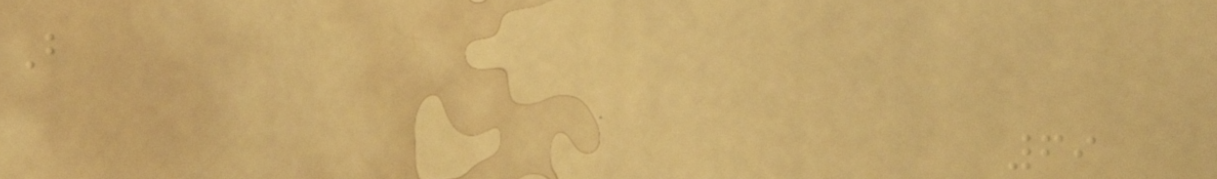B
69
